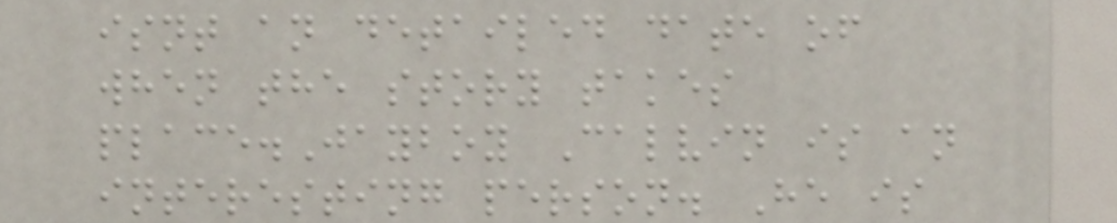isnt an detailed date of
when the story takes
place.Jayboy Calvin is an
interesting person. He is
